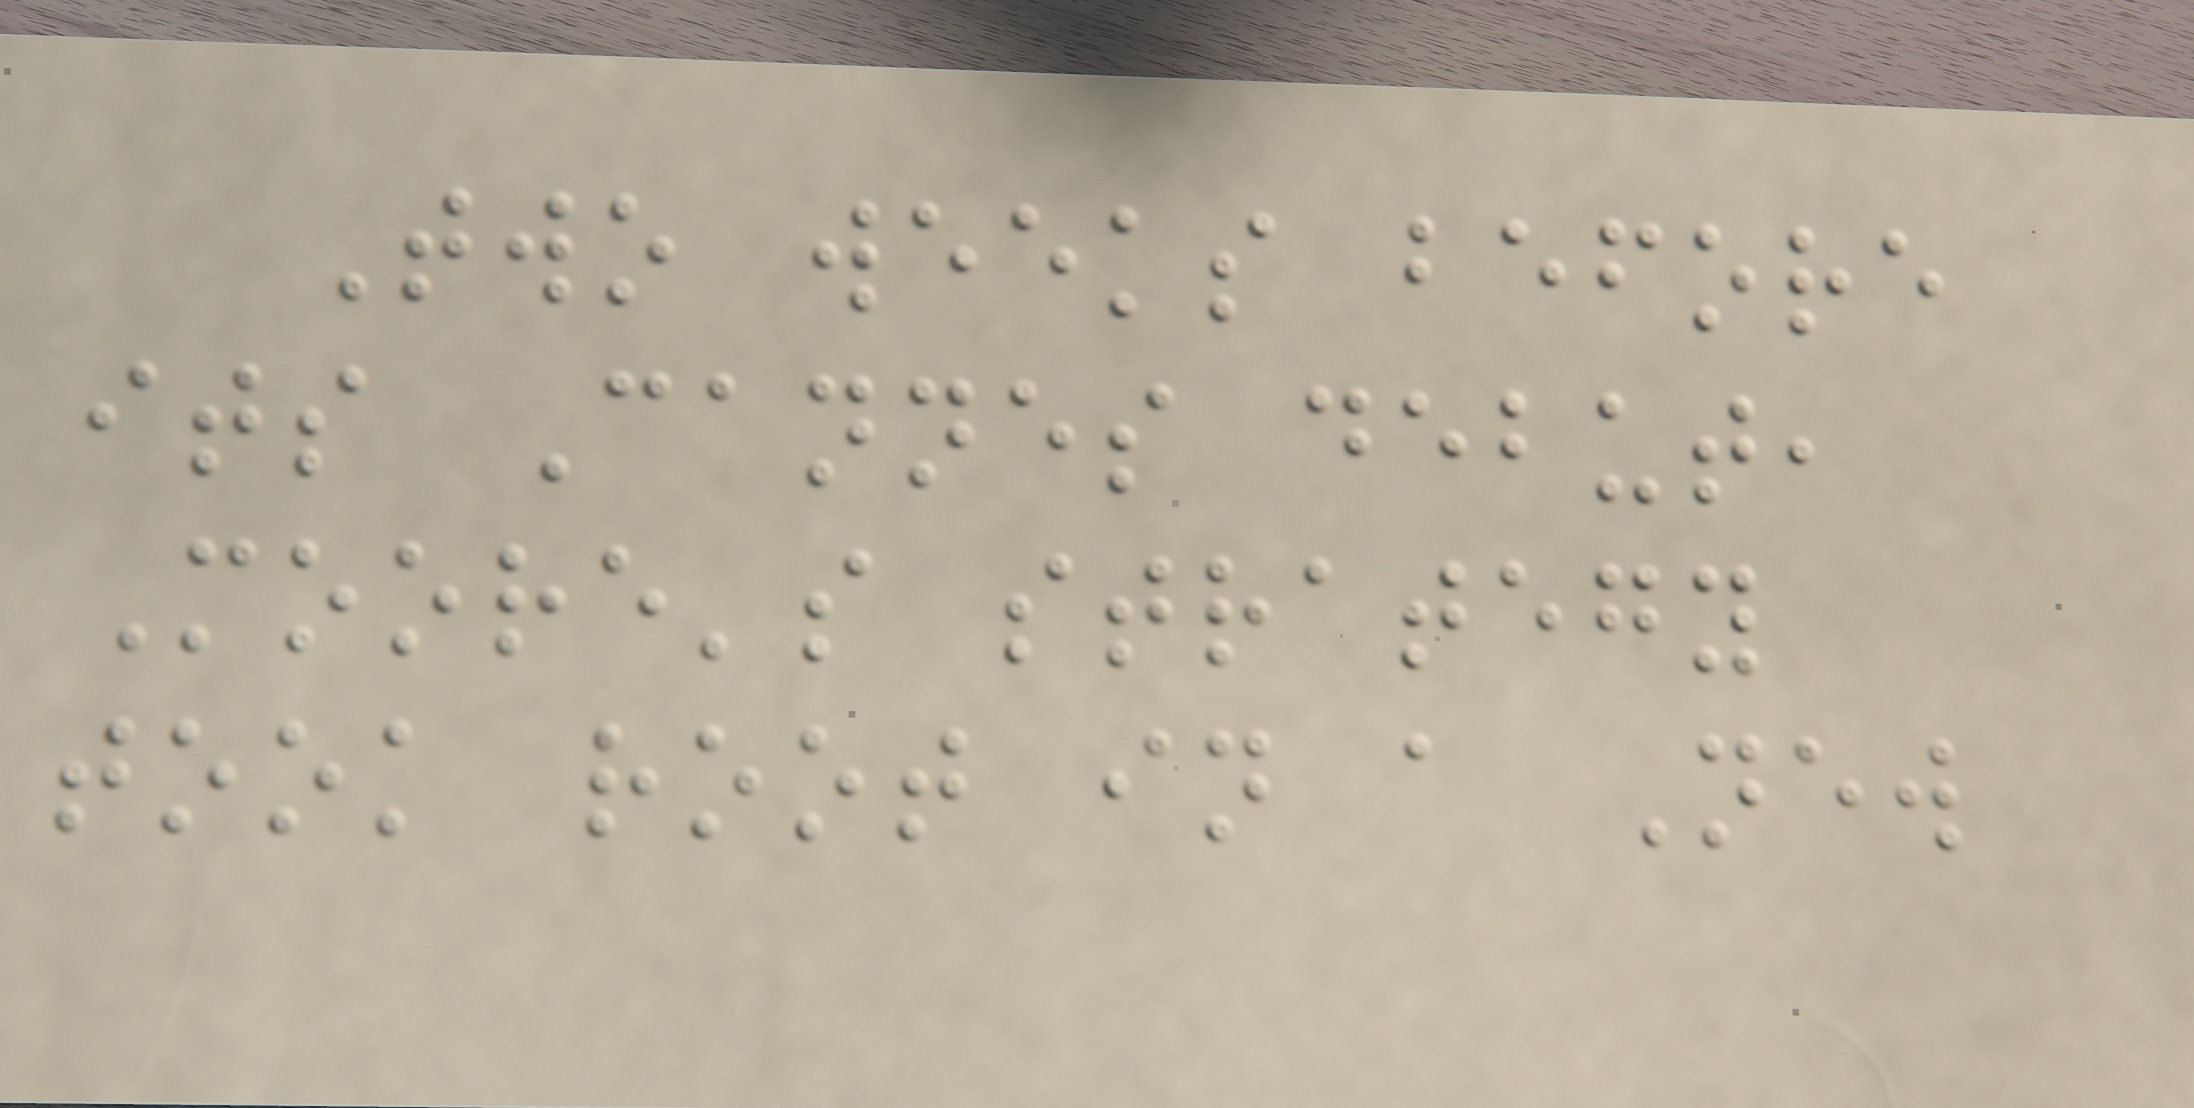Two weeks before
its Cannes debut,
Moore's strategy
took root in a New
